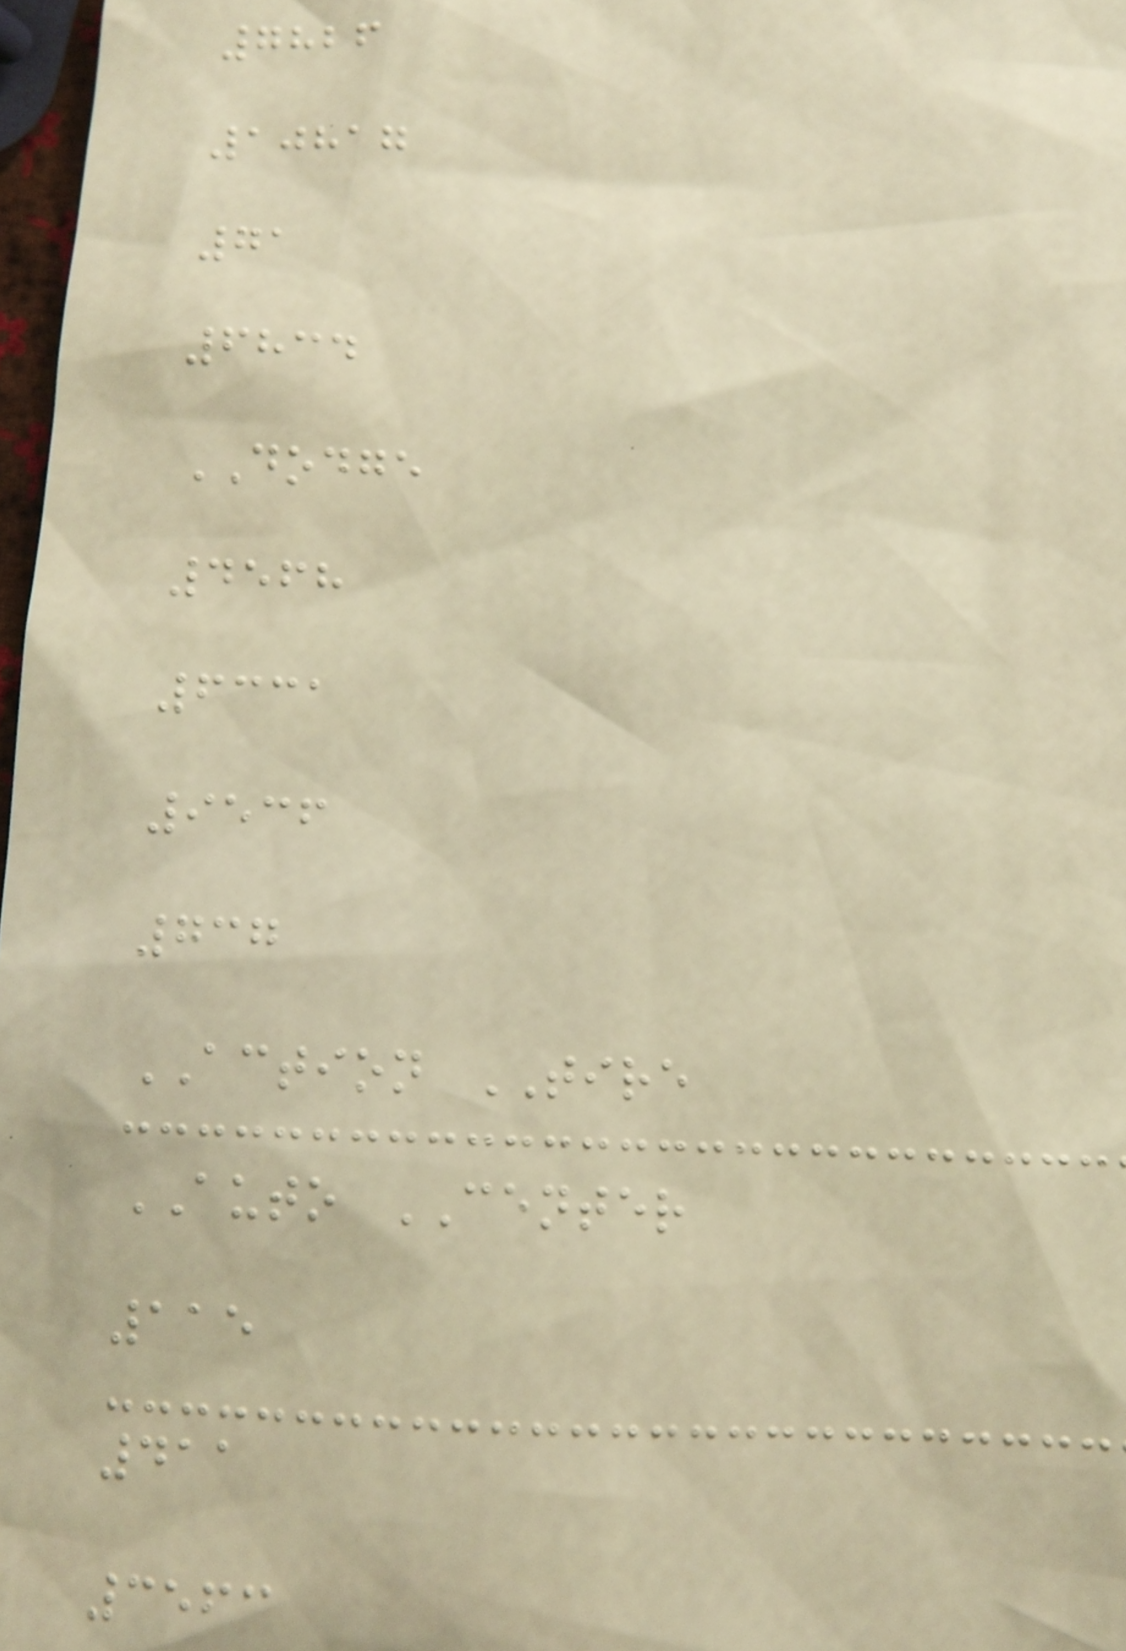7826
10817
71
6834
DODGE
4568
6331
9536
737
ACTION TIRE
AUTO CENTER
115
411
3563
